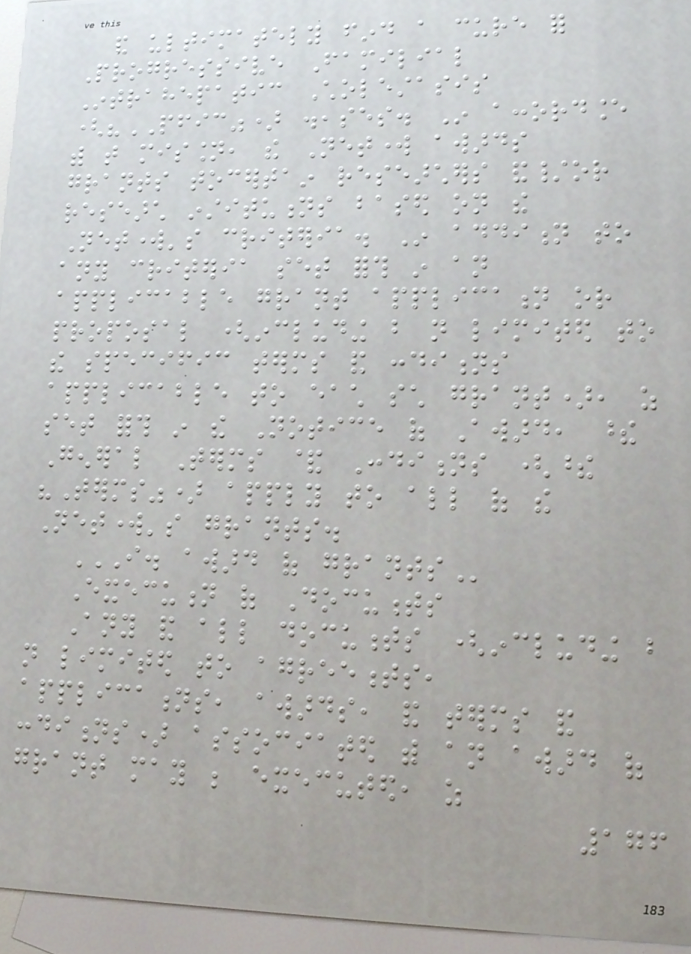and ultimately find a cure for
Progressive Familial
Intrahepatic Cholestasis
("PFIC") diseases. In accordance
with that mission, the Network awards
grants tocertain researchers and/or
research institutions based on the
Network's criteria. In addition to
any criteria set forth in an
applicable grant application or
proposal (including but not limited to
the specific terms and conditions
applicable to each such grant), as
set forth in the Notice of Award, these
General Terms & Conditions (these
"Terms") apply to all of the
Network's grants.
I. AWARD OF GRANTS
Execution of Documents
Any and all documents (including but
not limited to agreements,
applications, awards, and terms and
conditions) associated with an award of
grant may be executed, as
176
